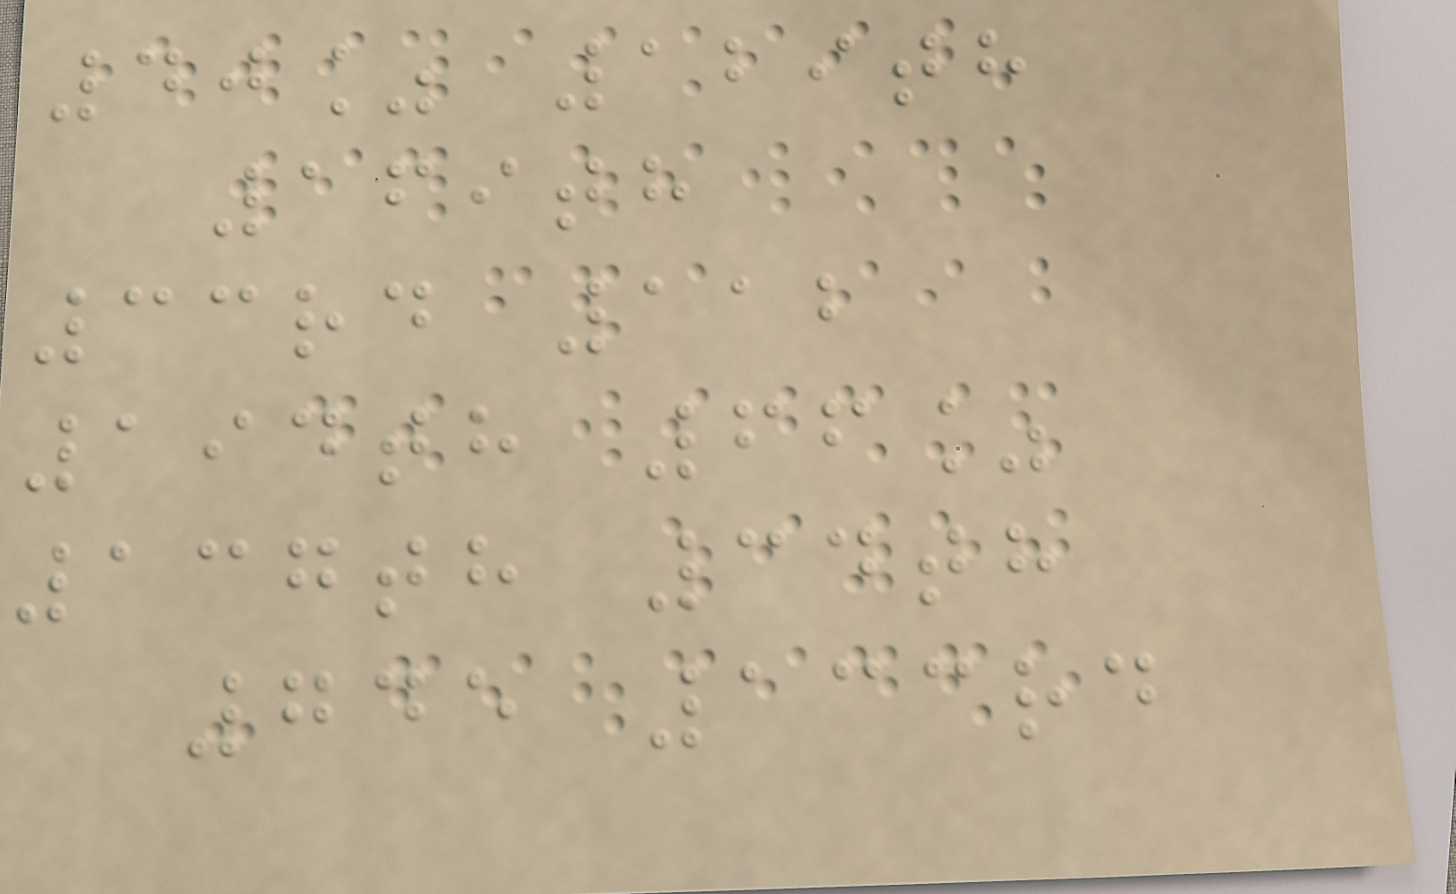40% 129th
169th
33rd 112
194th 66%
137th 34th
745 133rd
